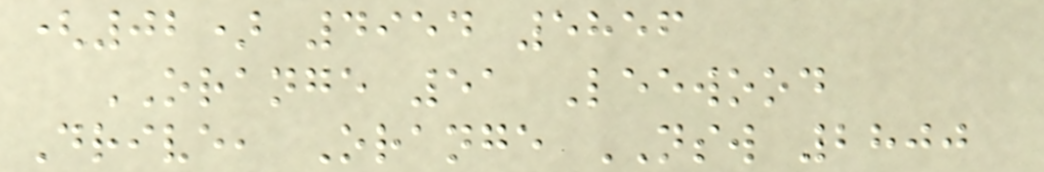(02) 4954 5856
ORANGE 51 Leewood
Drive, Orange NSW 2800
